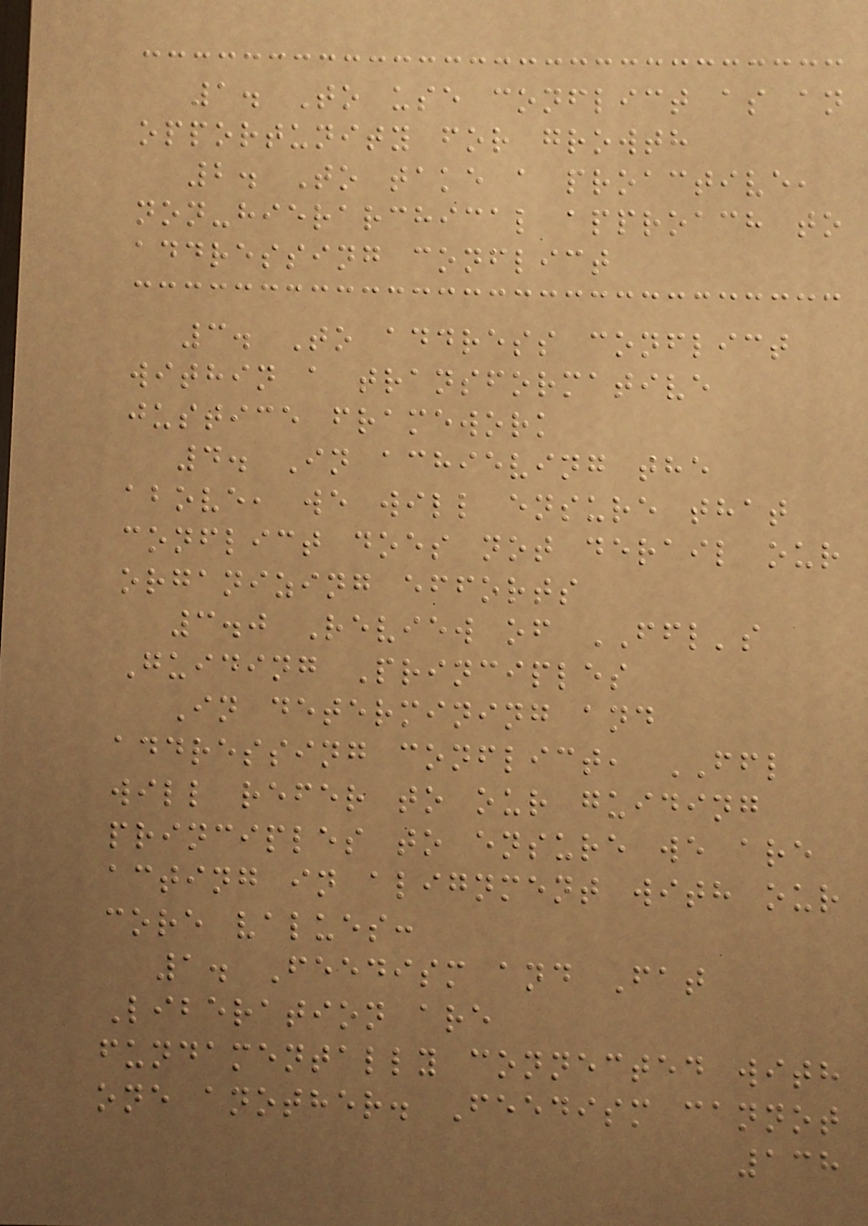1. To use conflict as an
opportunity for growth
2. To take a proactive,
non-hierarchical approach to
addressing conflict
3. To address conflict
within a transformative
justice framework
4. In achieving the
above, we will ensure that
conflict does not derail our
organizing efforts
3.0 Review of FFL's
Guiding Principles
In determining and
addressing conflict, FFL
will refer to our guiding
principles to ensure we are
acting in alignment with our
core values:
1. Feedism and Fat
Liberation are
fundamentally connected with
one another. Feedism cannot
138
